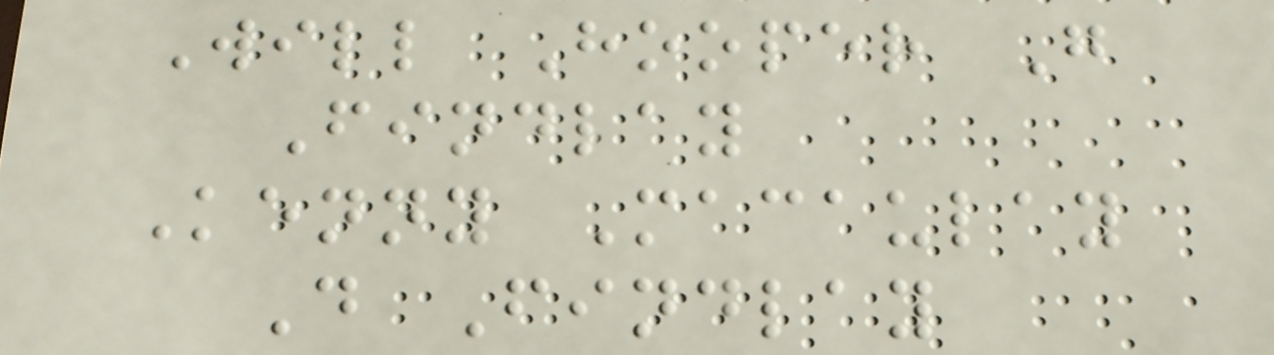Will Hooper G
Findlay
Kenny Macaulay
D Findlay
